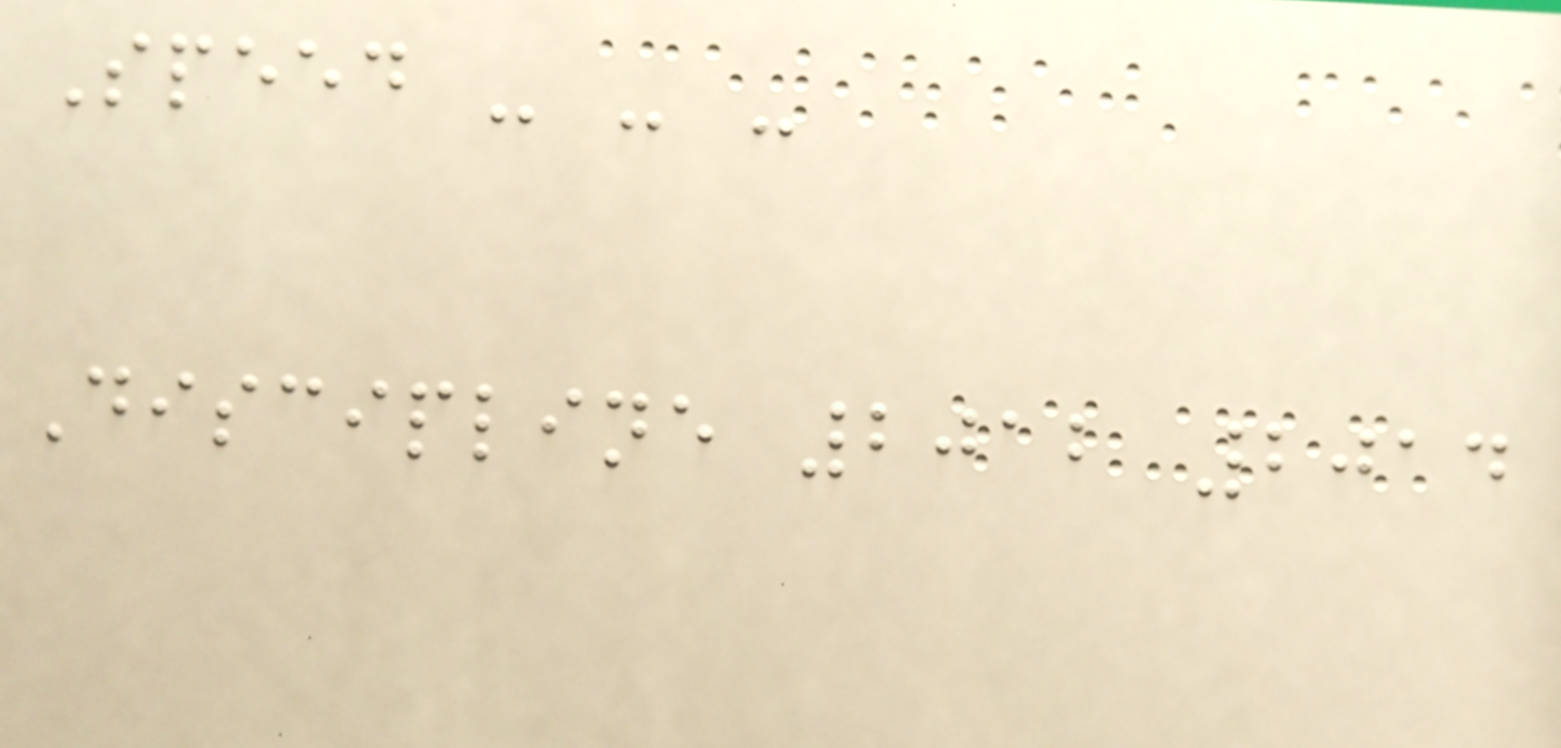Speed - - -
Discipline 2012 2014
